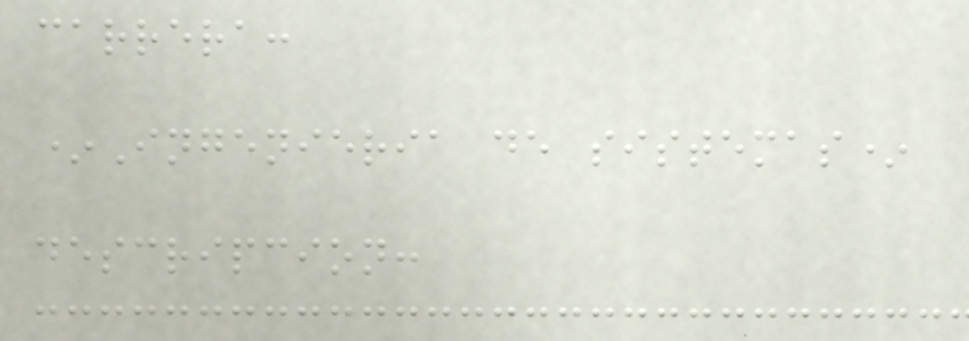carrera:
*Ingenieria de sistemas*
descripcion:
